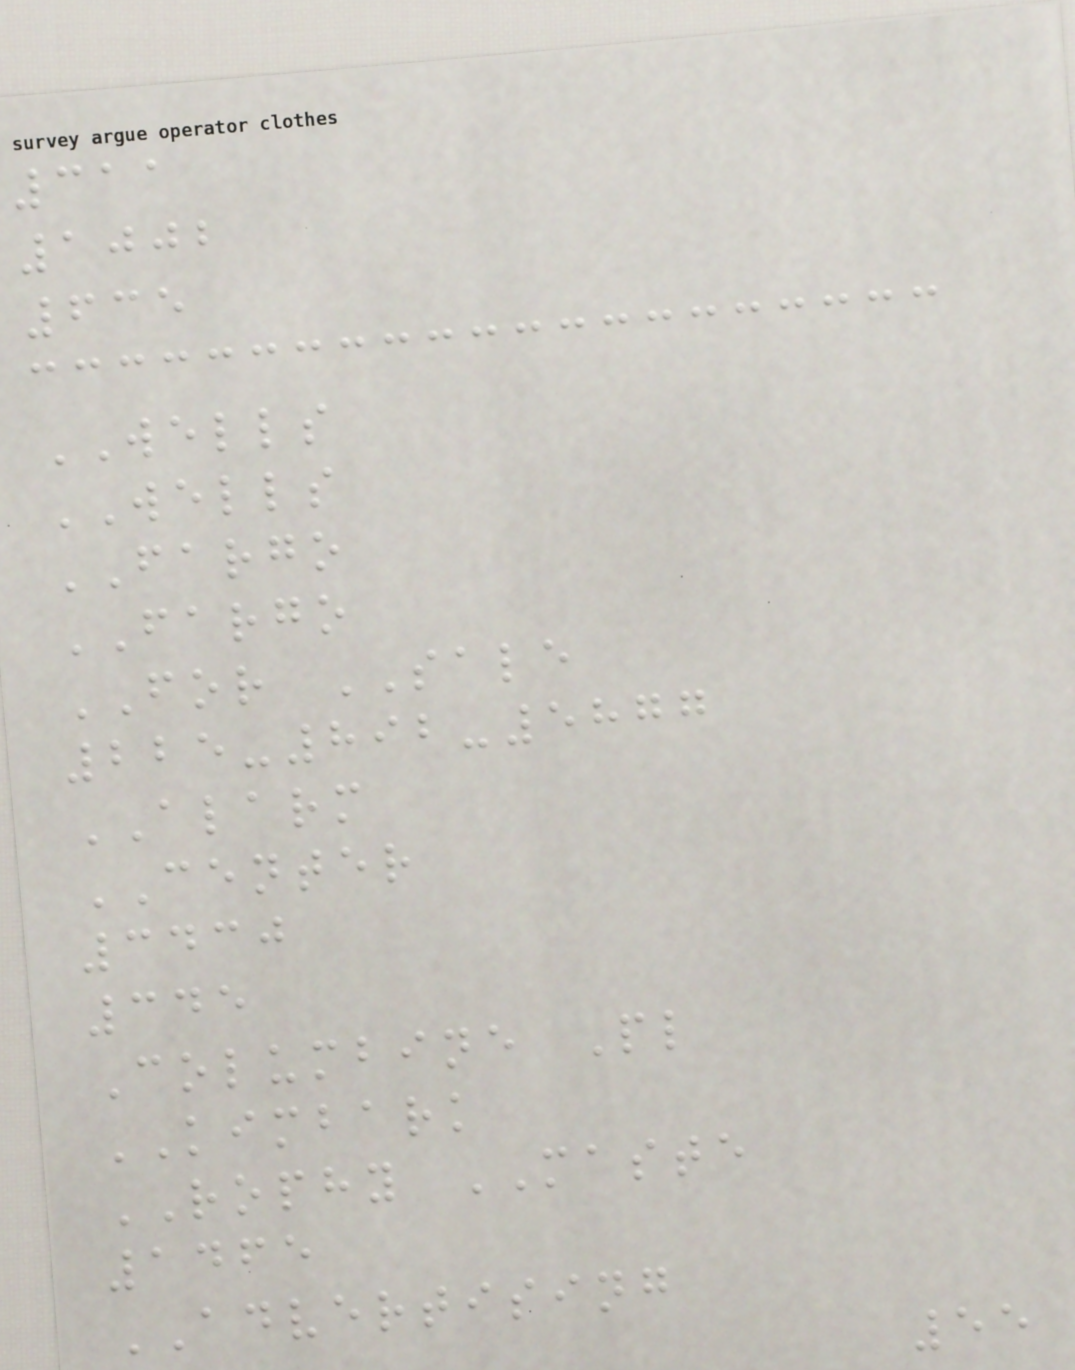311
1002
635
WELLS
WELLS
FARGO
FARGO
FOR SALE
225-892-5877
ALARM
CENTER
3430
345
Columbine Pl
KIMBARK
ROPHY MASTE
1465
ADVERTISING
55
